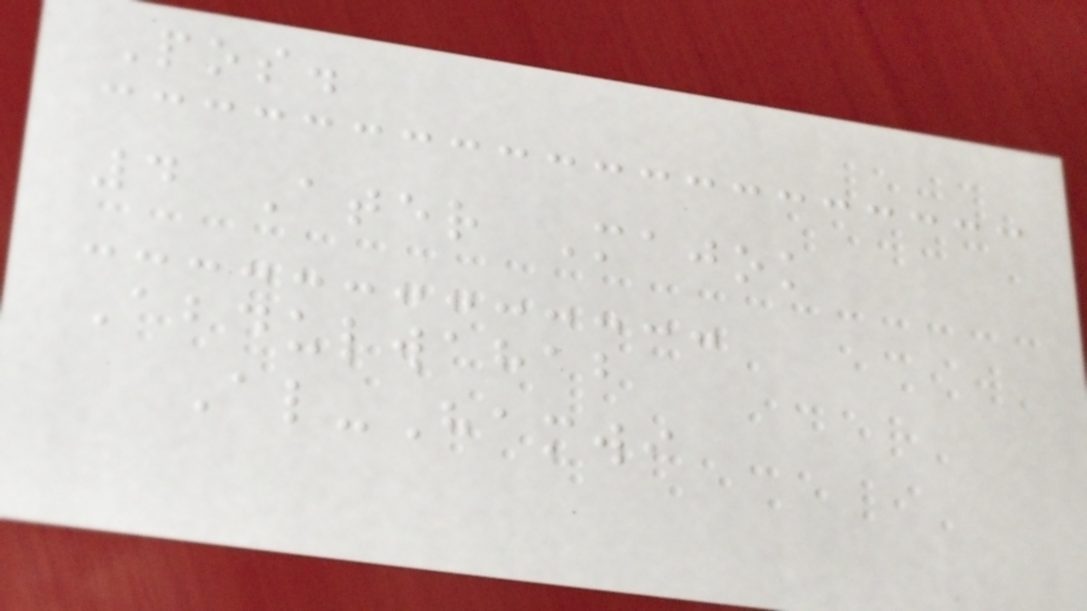Pos.
4 Ater Majok
Abdulwahab
Al-Hamwi
